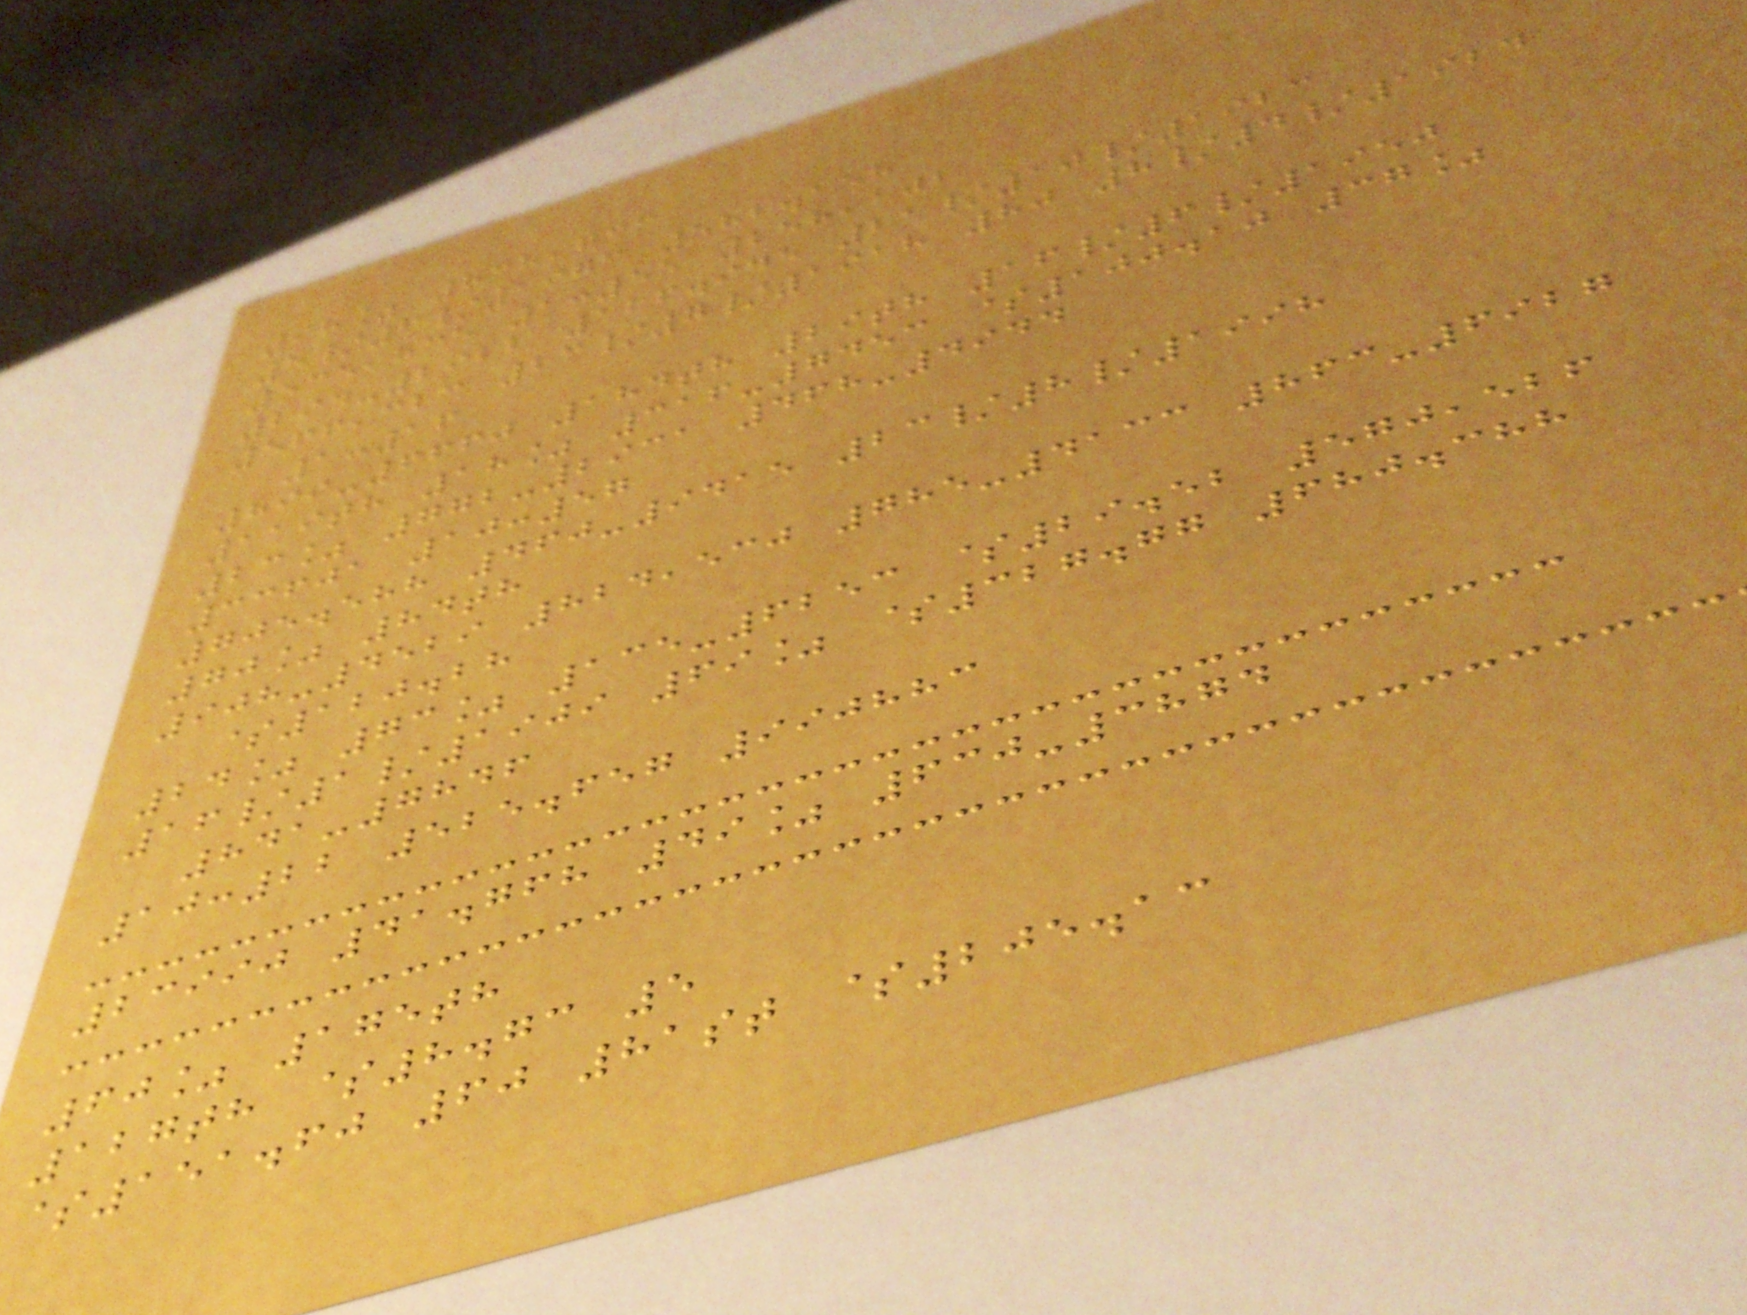98% 838,733
5/6/1973 582.158
535,835 1:55 258,102
294-2922 126.945 21/10/1923
566,323 23/7/1918 80 8/4/1924
1:16
899-6660 184th 29th 16/6/1950
119th 18% 316-7453 $100.10 37%
23% 772-2931 468-4944
33601 10:57
705.588 460-9415 23/8/1998
70% 84th
908-4529 824,530 785-4133 863-6927
$120.28
24% 73% 135-6253 $29.52 570,526
16/1/1909 69% $327.77 680.388
841-7846
10:22 525.657 990883
23990 41.768 49% 630-3874
60% 175th
127th $8.73 5
$151.60 60 81st $205.13
